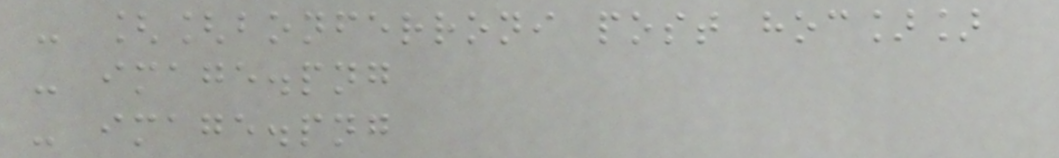- [[bonferroni post hoc]]
- image.png
- image.png
